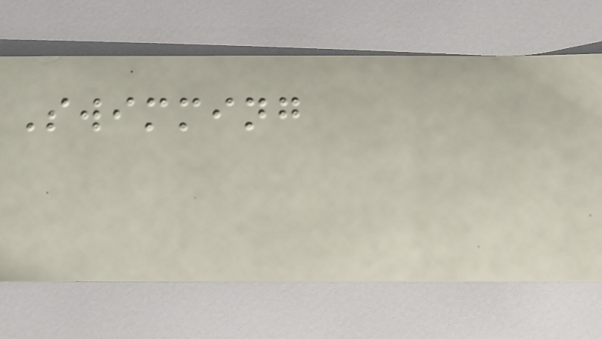Swimming
